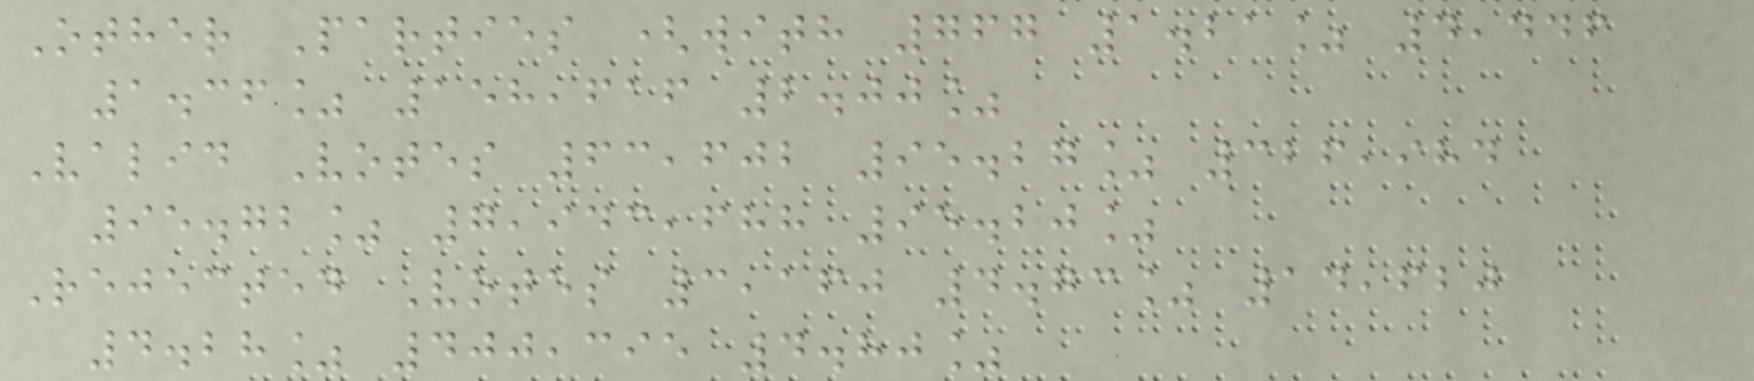Other Parties (with 767 1.21% 4,446
1.36% 158,616 2.00%
Valid Votes 63,602 95.27% 326,984
95.72% 7,943,688 95.20%
Rejected Votes 3,160 4.73% 14,620
4.28% 400,395 4.80%
